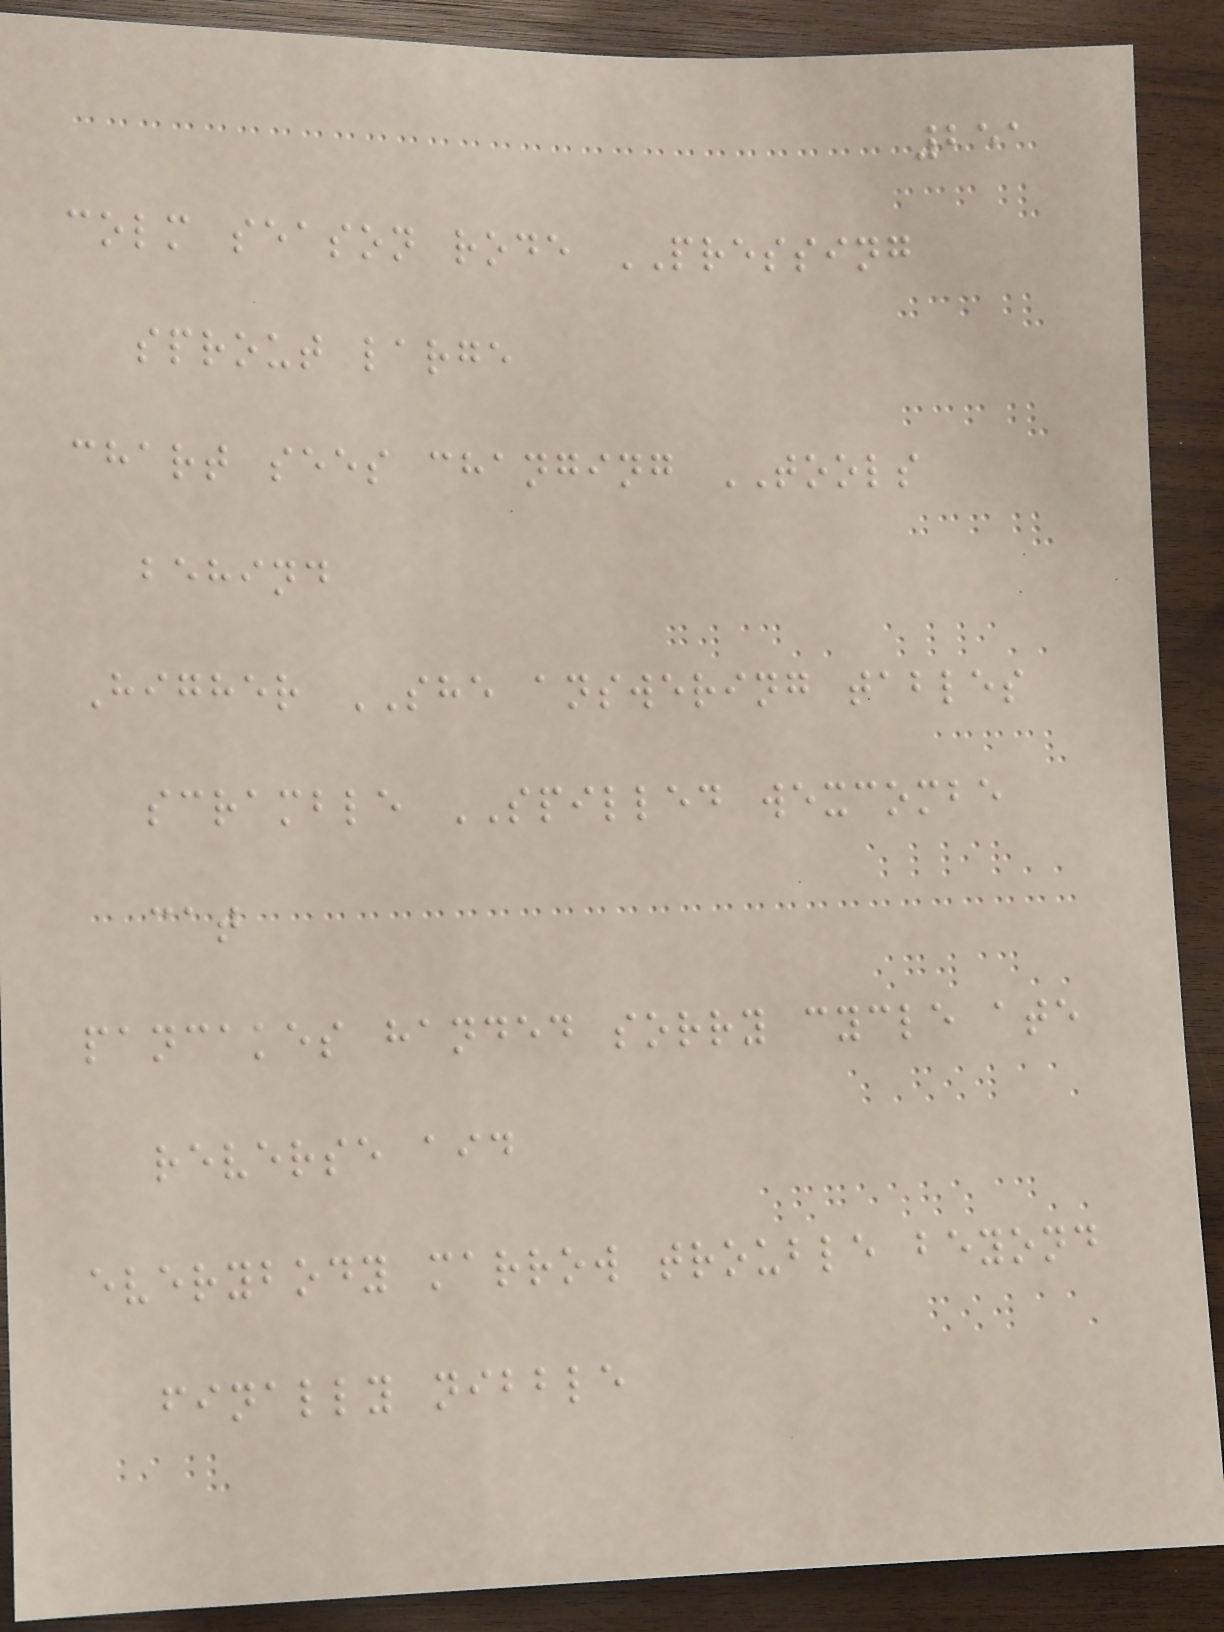251
colm season rode PRESSING
sprout large
chart sees changing TOOLS
behind
Higher SHE answering tables
scramble SPILLED wexcombe
cat
pancakes handed sorry cycle ate
reverse aid
everybody marrow trouble beyond
finally nibble
